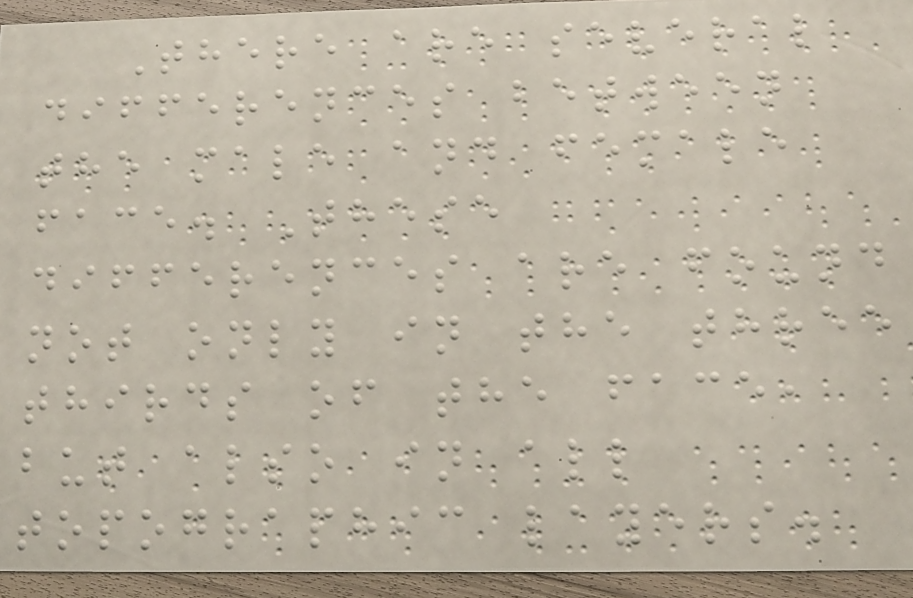There are several
differences between
the male and female
face. These
differences are found
not only in the three
thirds of the face,
but also in all
topographic layers.
